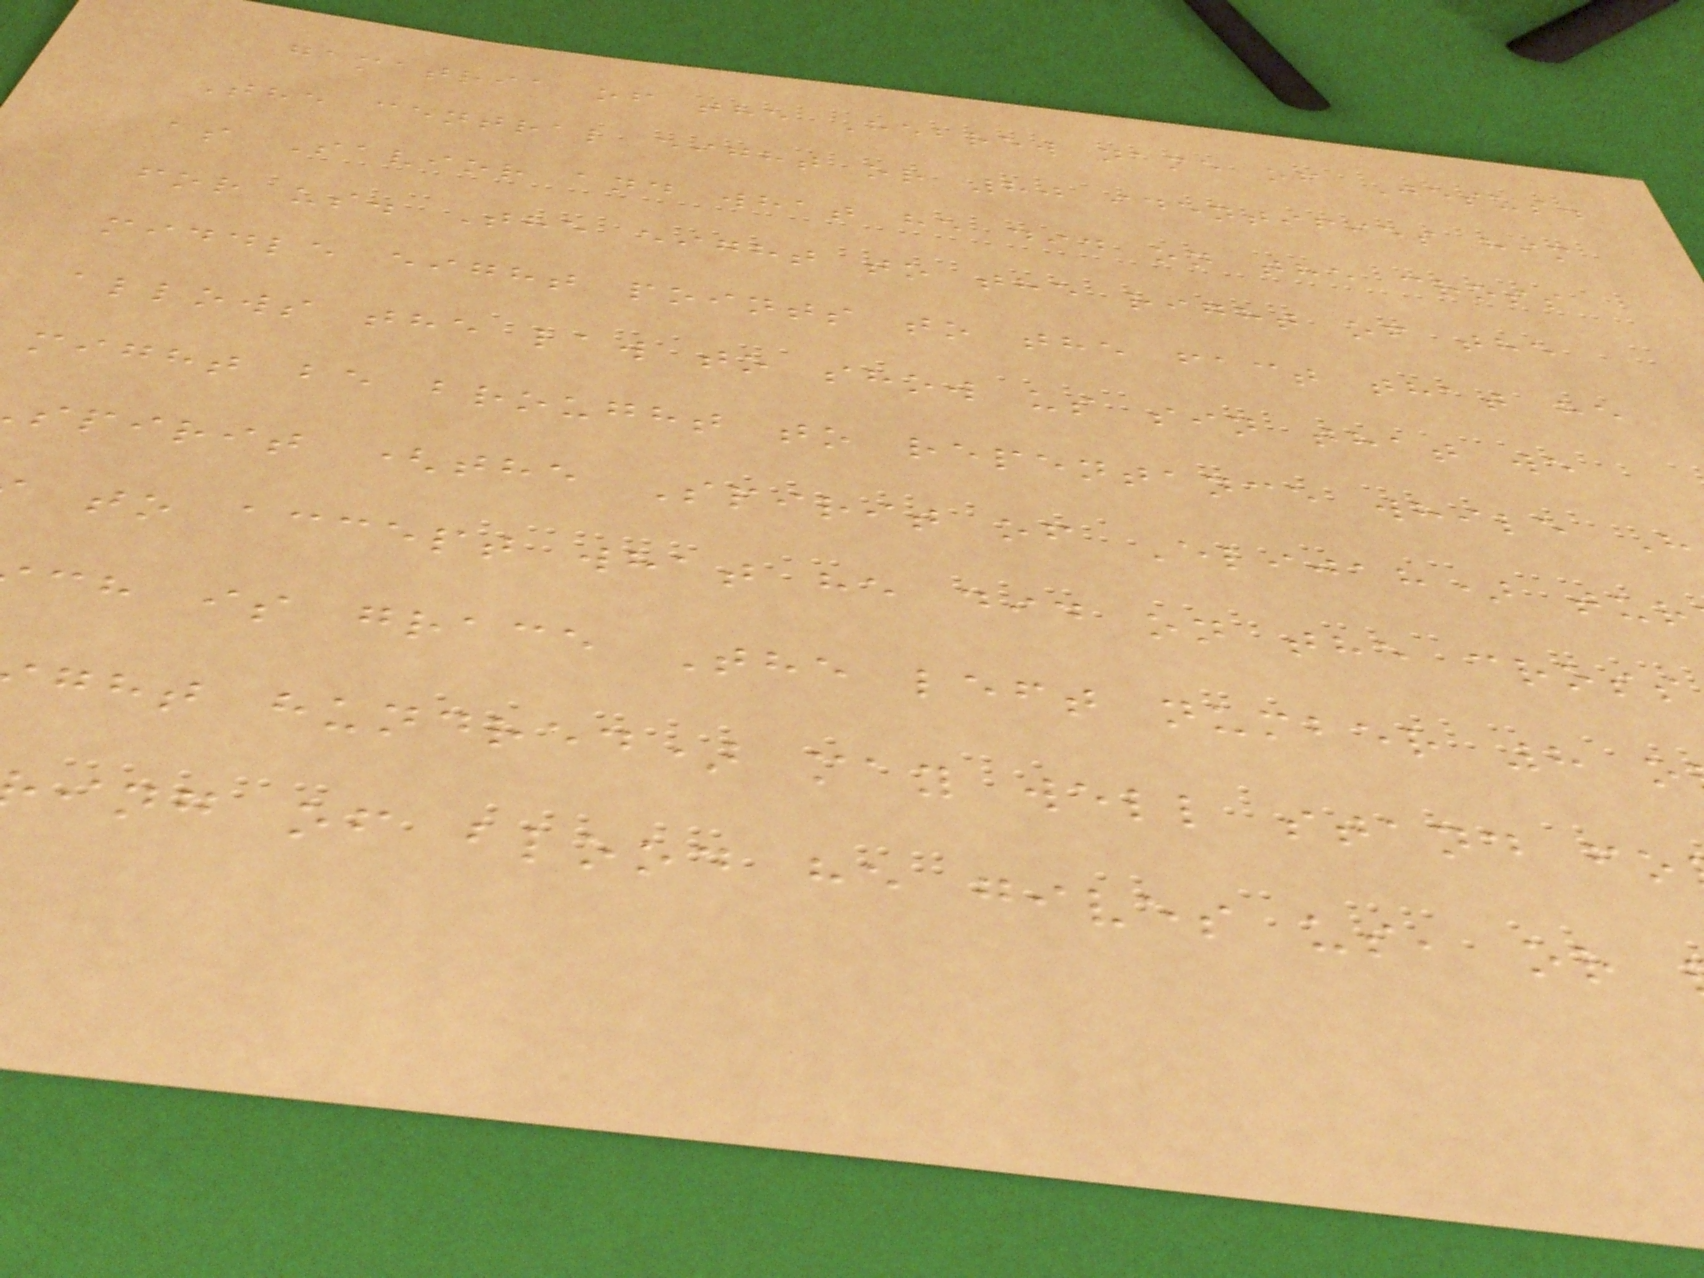gamatria of the Hebrew name of Jesus.
The central eight or 80 identifies him
as Savior and what he did on the cross
for us. The eight to the right of the
middle eight points to the fact that he
allows the law to show us sin that we
might be brought to repentance while H
spirit (the Spirit of Elijah) tur
to accept what he did on the cross
ch is grace The left number 8 o
ght hundred) may well stand fo
ing of blood he gives us, or
